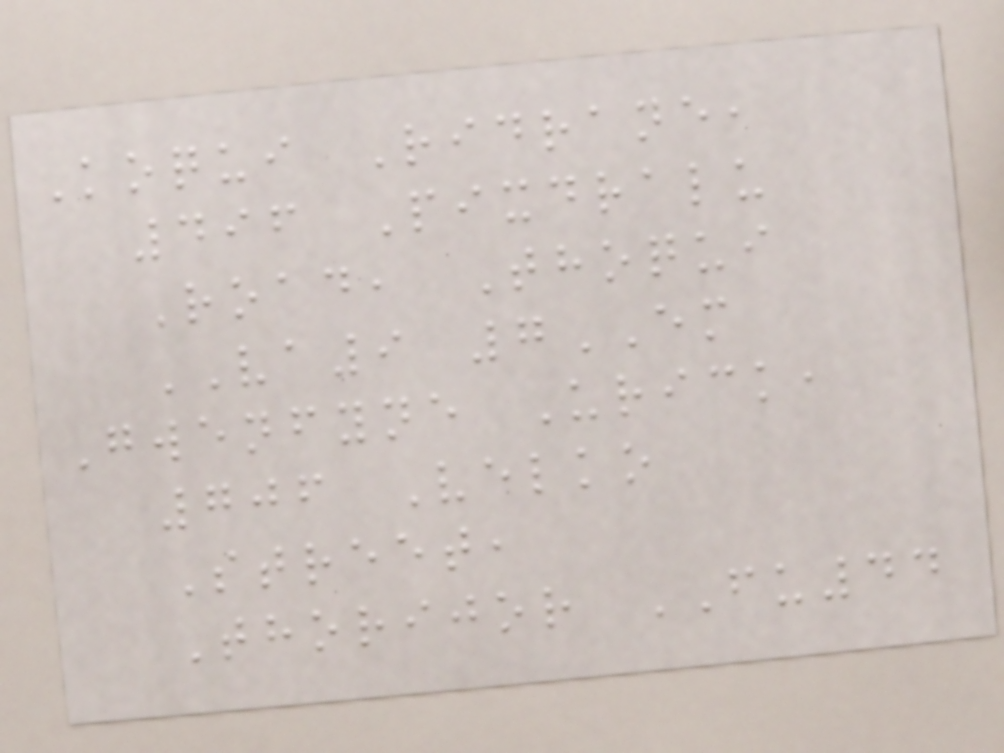Koqui Ridrane,
496 Pixdralu
Road, Thoqui
VA9 7EM
Gwenfyne Urick,
706 Velko
Street,
Thorijor FU44
